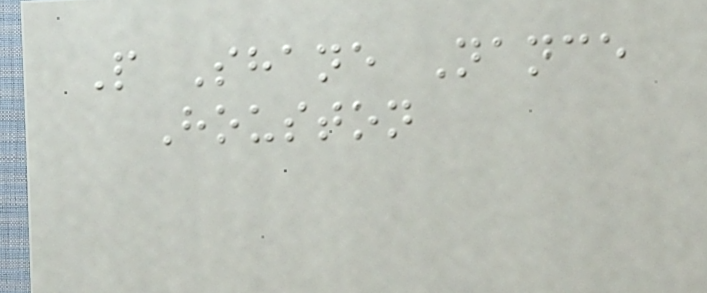P Shane Nance
Houston
